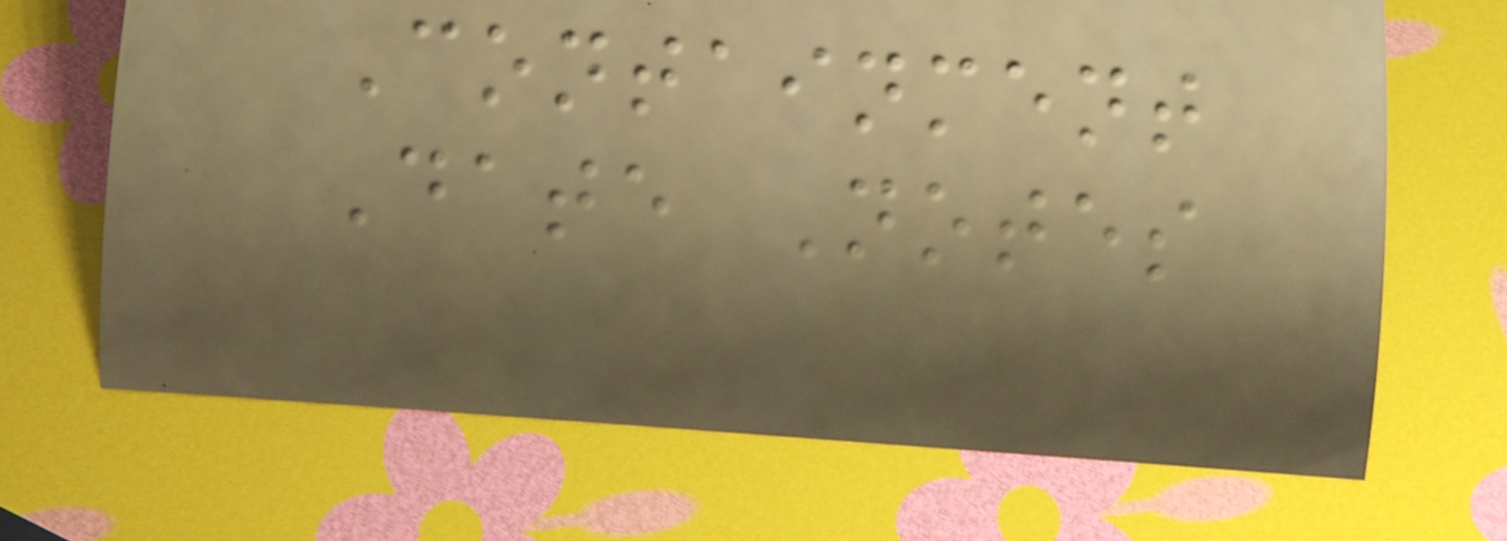Containment
Date Notes
